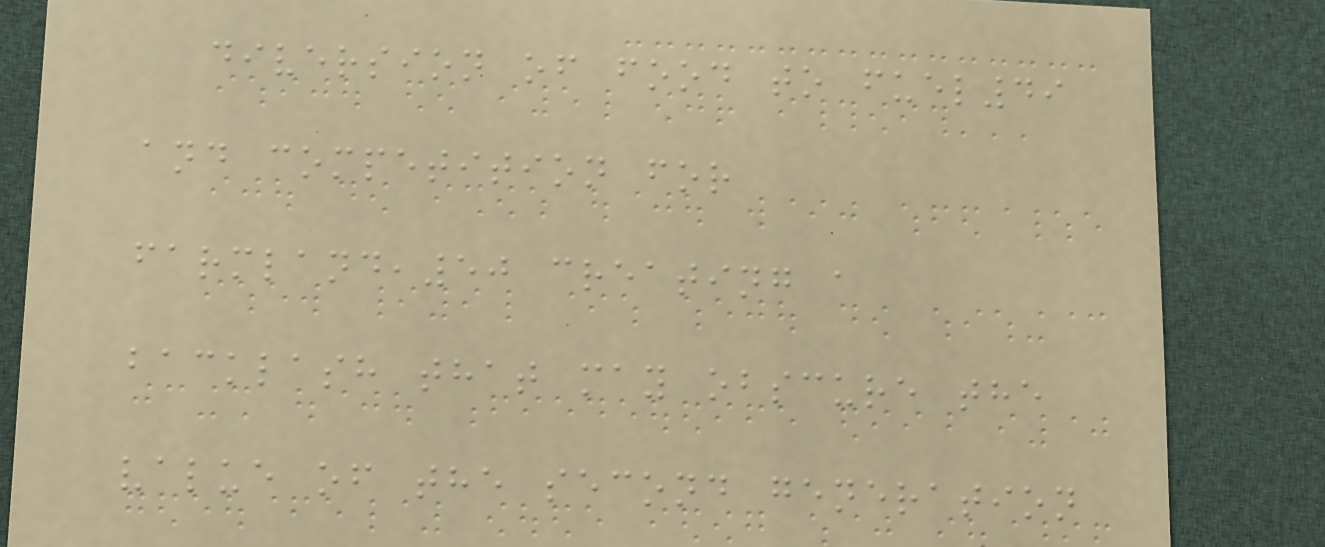diversion of food to fuel49
and competition for
farmland,50 creating a
backlash that may obscure the
value of the second generation
